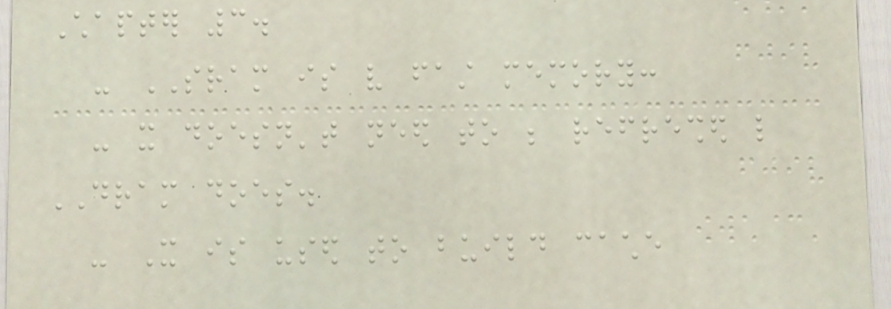Chapter 3.
- SRAM is very fast memory:
- it doesn't need to be refreshed like
DRAM does.
- It is used to build cache
